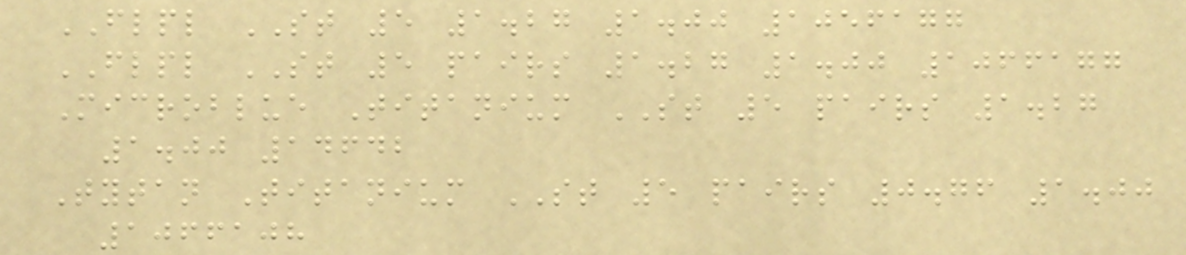FLPL ST 5 1.27 1.00 1056177
FLPL ST 5 pairs 1.27 1.00 1066177
Microblue Titanium ST 5 pairs 1.27
1.00 14642
Tytan Titanium ST 5 pairs 0.76 1.00
1066108
